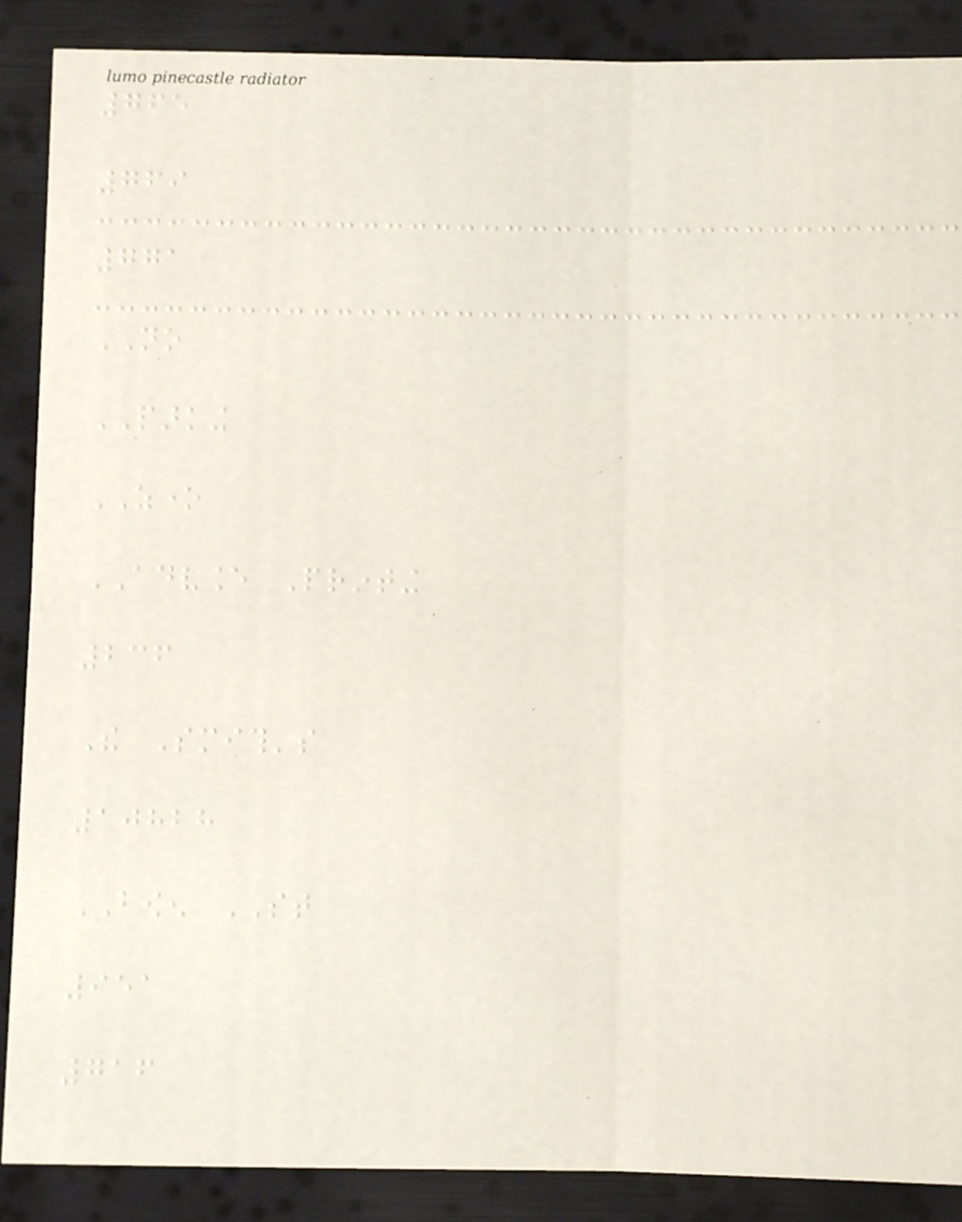765
769
771
NO
PARKING
ZONE
ADVANCE Printing
236
The Smith's
10828
BOWEN ST
951
716
